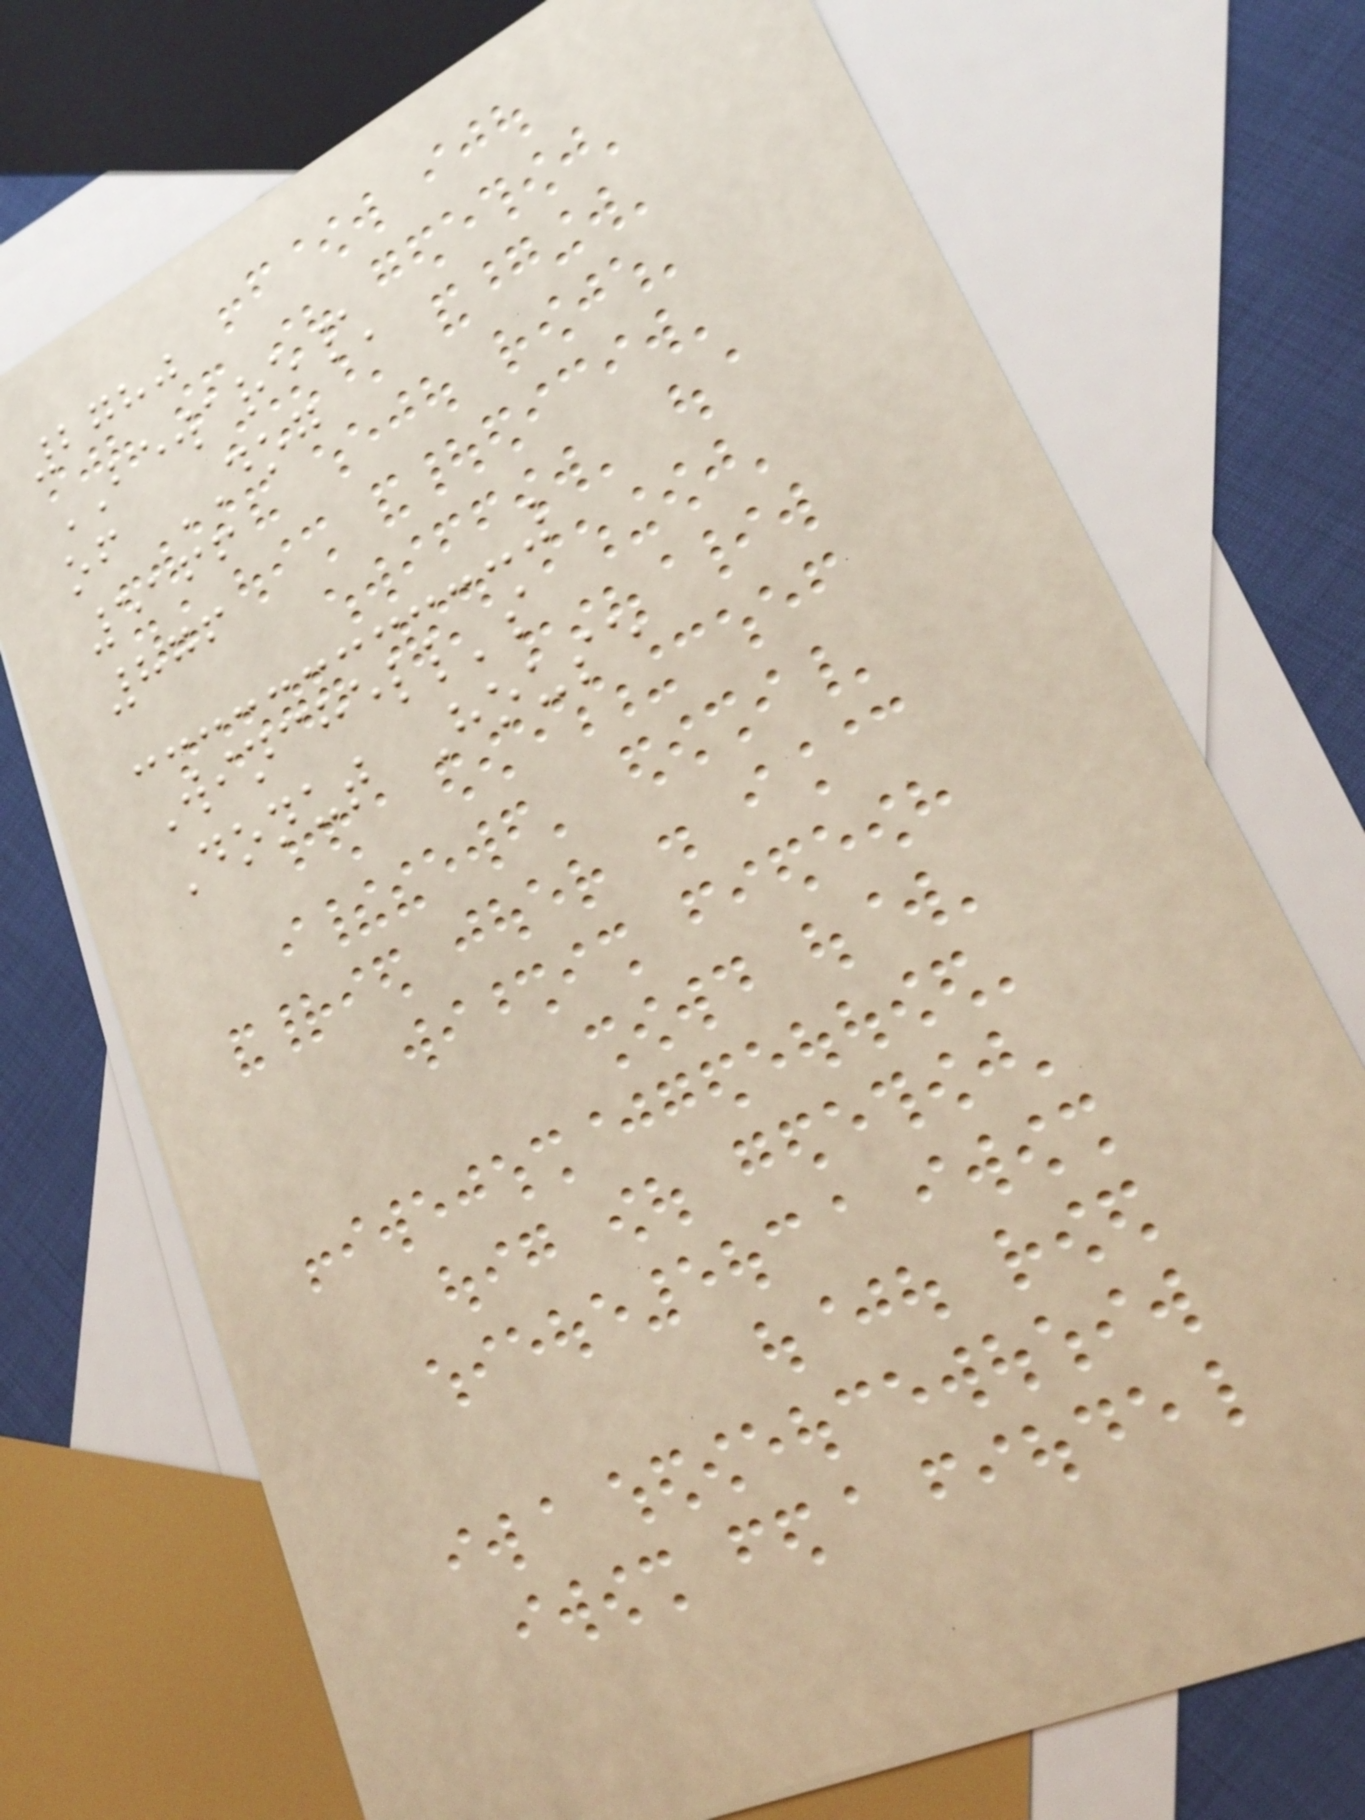2780
BEWARE\
of DOG
5166
876
Winchell's
Donut House
